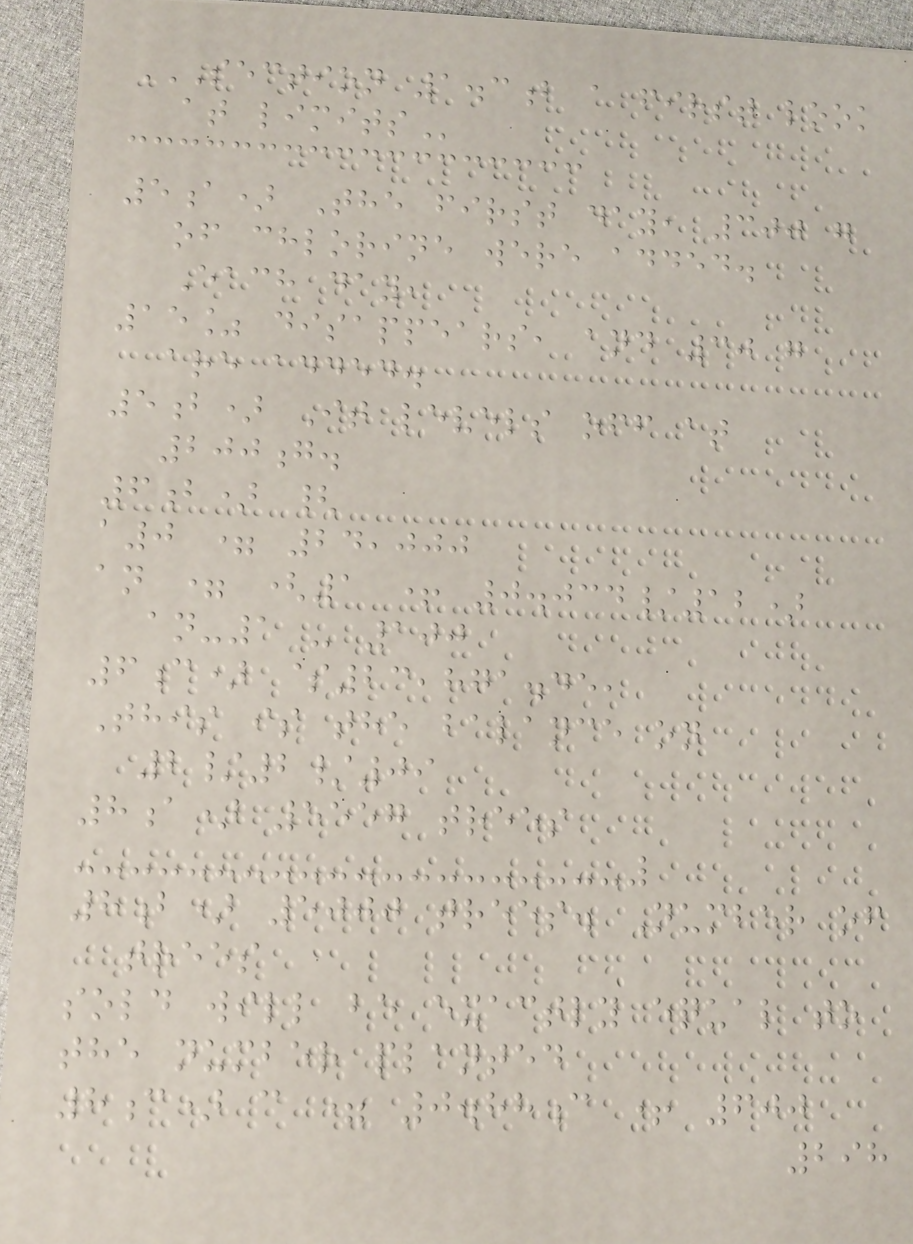SECTION 1.3B A FIRST LOOK
AT LIMITS
5a) The first day, 300 g
of chlorine were added.
Each day,
15% disappears, and 30 g
are added.
5b) It levels off at
200g.
6b) {
a0 = 24,000
an = (1 + 0.034/12)
an-1 - 100
6c) $23,871.45,
This is the balance on
2/2/09
8a) 5557 trees
8b) 5000 trees. Number of
trees
sold will be exactly equal to
the number planted
8c) c = 0.88c + 600
298
